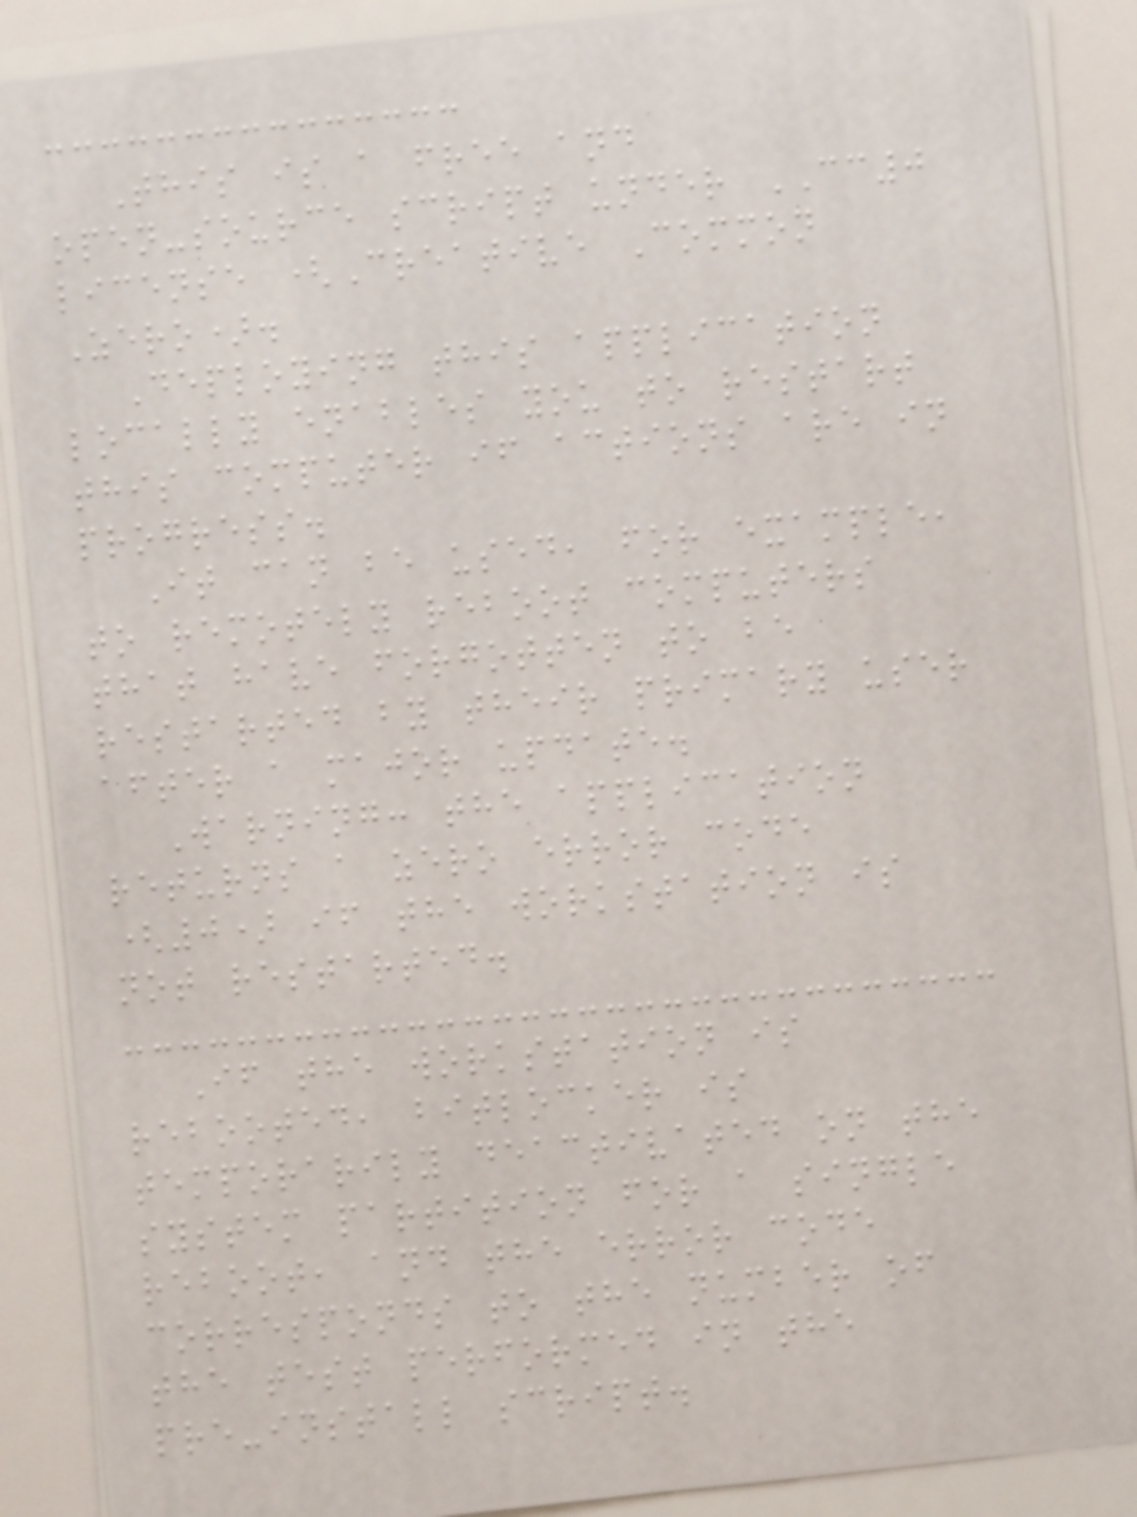This is a free and
open-source script under CC0
license (Creative Common
Zero).
Deploying this application
locally enables you to restart
this computer if actions are in
progress.
It can be used, for example,
to remotely reboot computers
that have forgotten to be
restarted by their primary user
after a major update.
Warning: the application
returns a zero error code
(0) if the workstation is
not restarted.
If the workstation is
rebooted, bitlocker is
temporarily deactivated on the
system partition for a single
reboot, and the error code
corresponds to the number of
the test performed in the
pre-install script.
